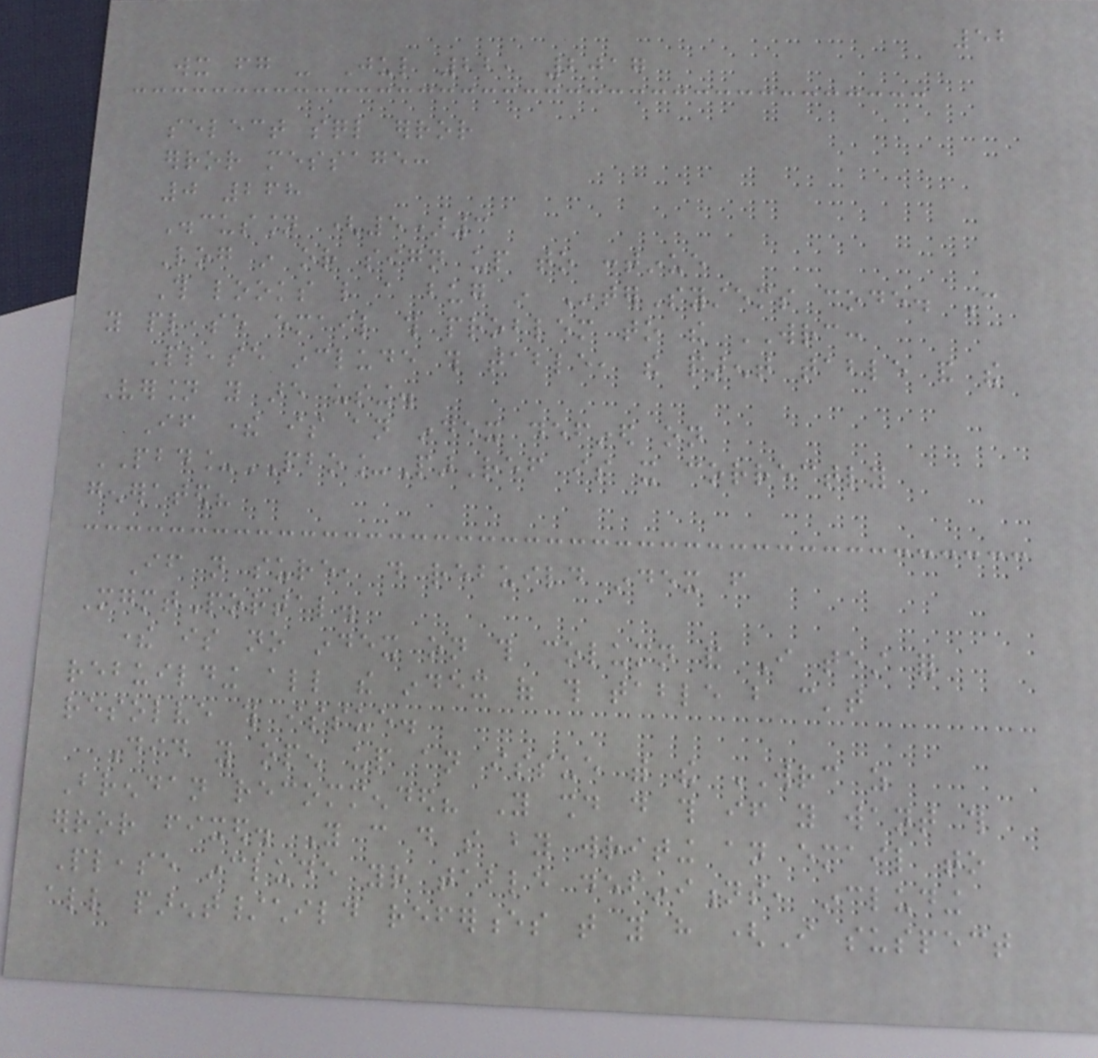52
wx fg - Jul 22, 2017
select sql error
error message:
0 268
Discussion (5)3
Log in or sign up to continue
This looks like a bug in InterSystems code. Can
you please email this problem to the WRC:
Please include this table, the parent table and the
Version you are using.
If there is an index defined on
PBD_PBO_ParRef is it correctly
generated?
If not sure, do rebuild index from
MgmtPortal.
there is no index on this column and I test for
rebuilding all the index of this table but can't
resolve this issue.
Did you open up an issue with the WRC as
Brendan recommended? You should do this if you want this
error fixed. You can do so by writing an email to
Please include your table definitions, including
all parent/child references that you have (I suspect
